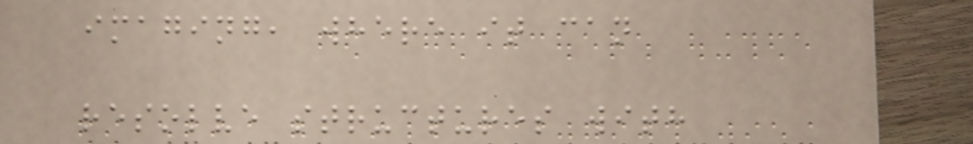imaging, where it can
resolve structures with
